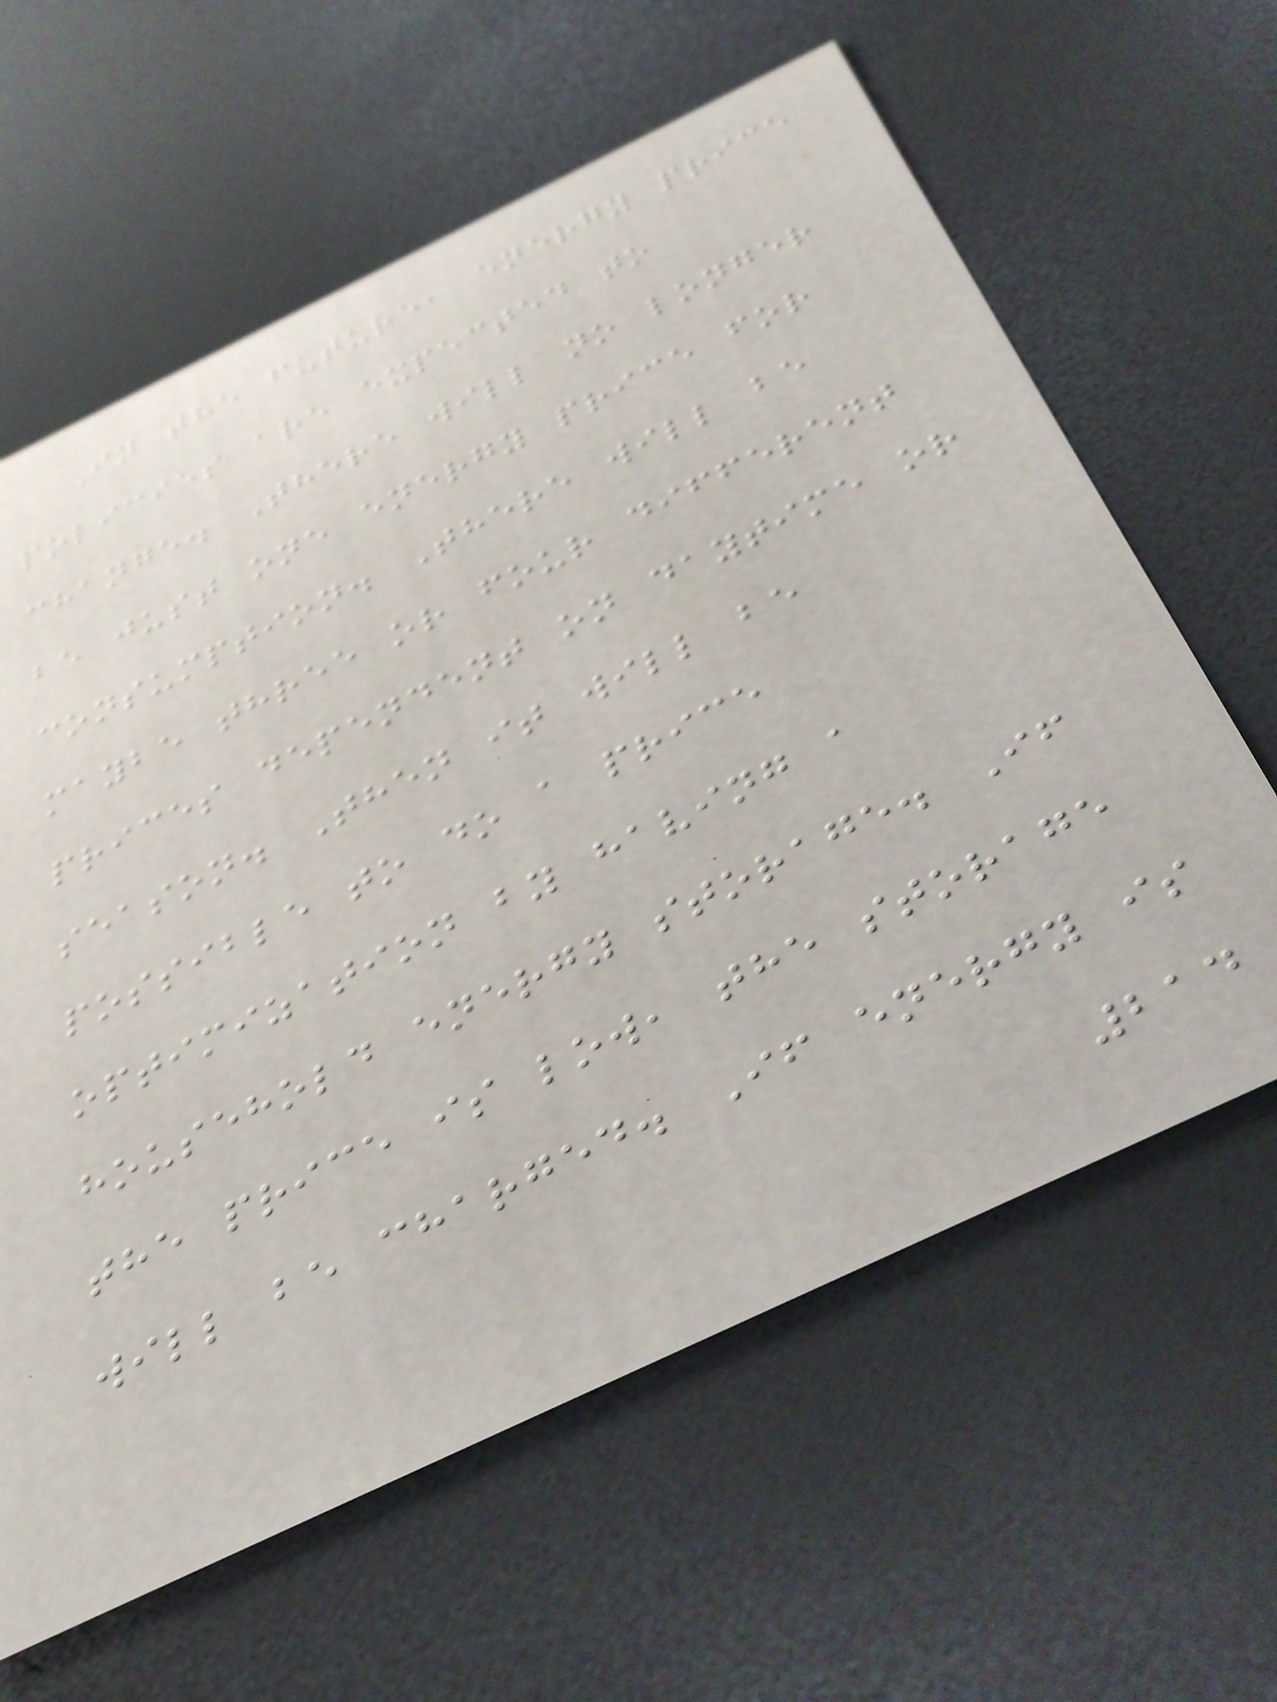In the future, energy price
policies are expected to
change. There will no longer
be just one energy price for
consumption. There will be
maybe three or four different
prices dependent on daytime or
season. Then it will be
possible to do a price
optimization by having a
household energy storage. If
the price is low, the storage
will be charged. If energy is
214
